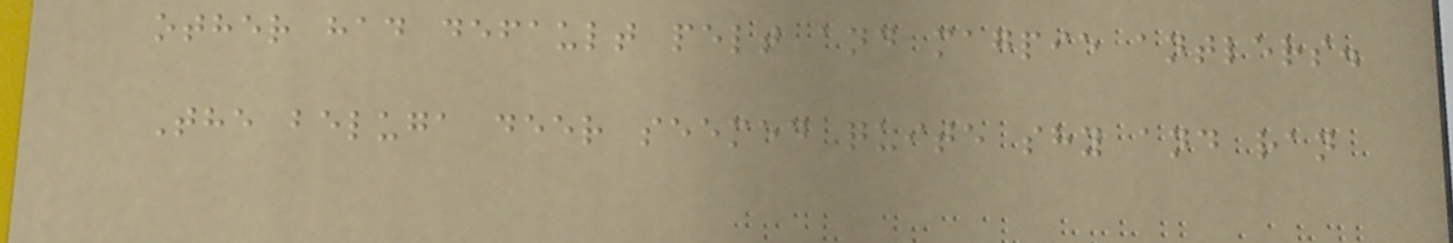other had default pelt and magpie antlers.
The beluga deer seemed quite shy and ran
